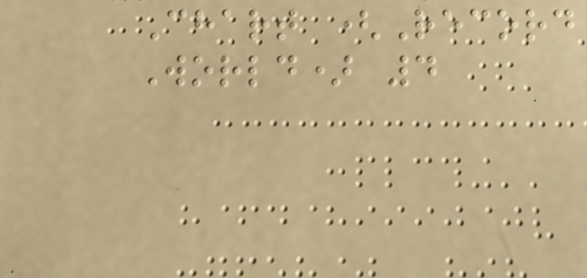Chart (Record
World) 4
